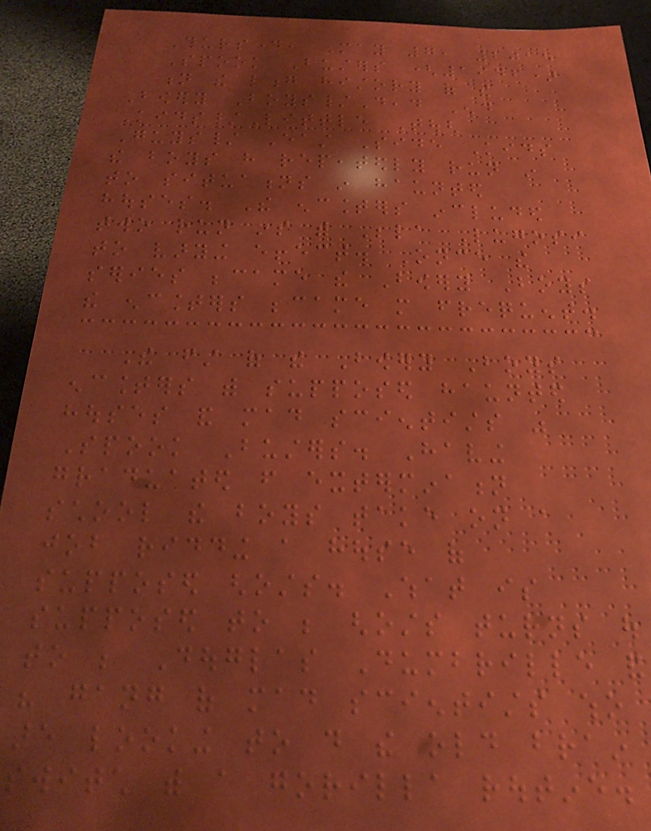Thursday, May 7, 2015
Spook Busters (1946)
n the long history of the
Bowery Boys/Dead End
Kids/Little Tough
Guys/ East Side Kids
the boys have repeatedly run in
to situations in haunted
houses. The encounters included
two run ins with Bela Lugosi
to varying effect. Once the
series became the Bowery Boys
the encounters became more frequent.
The first of the Bowery Boys
encounters with supposed haunted
houses and mad scientists was
Spook Busters. Having
graduated from extermination
school the boys take on a
job ridding a house of
supposed ghosts. What is
supposed to be ghosts turns out
to be Douglas Dumbrille and
his gang of mad scientists who
are looking to do the old brain
switch with a gorilla routine.
